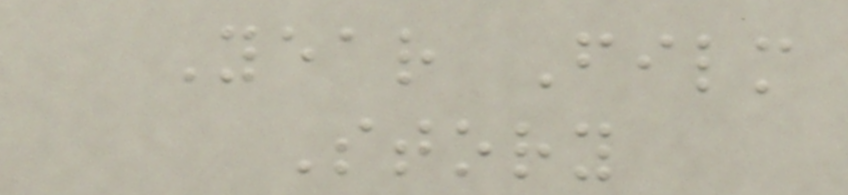Year Film
Story
